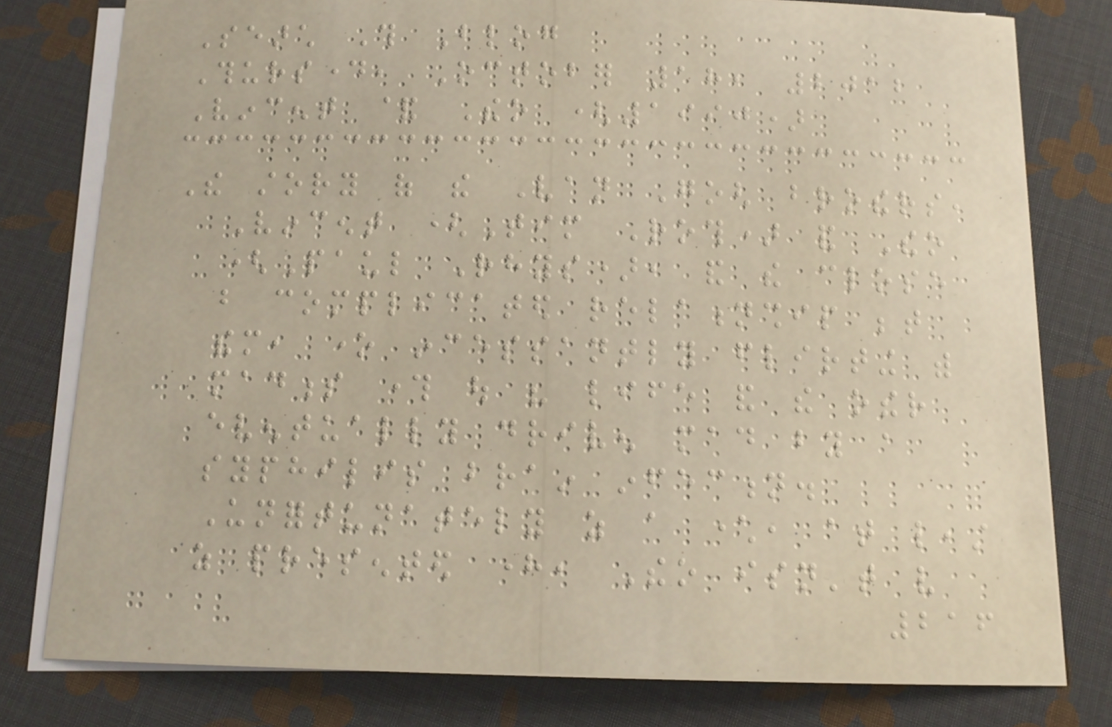Search This Blog
Thursday, October 18, 2012
Vincent & Theo (1990)
The story of the Van Gogh brothers,
Vincent (Tim Roth) and Theo
(Paul Rhys), and the close
but complicated relationship between
them, one incessantly flirting with
madness through out his life and the other
eventually driven mad by a
syphilis brain infection.
Unfortunately as a character, at least
as presented here, Theo isn't very
216
